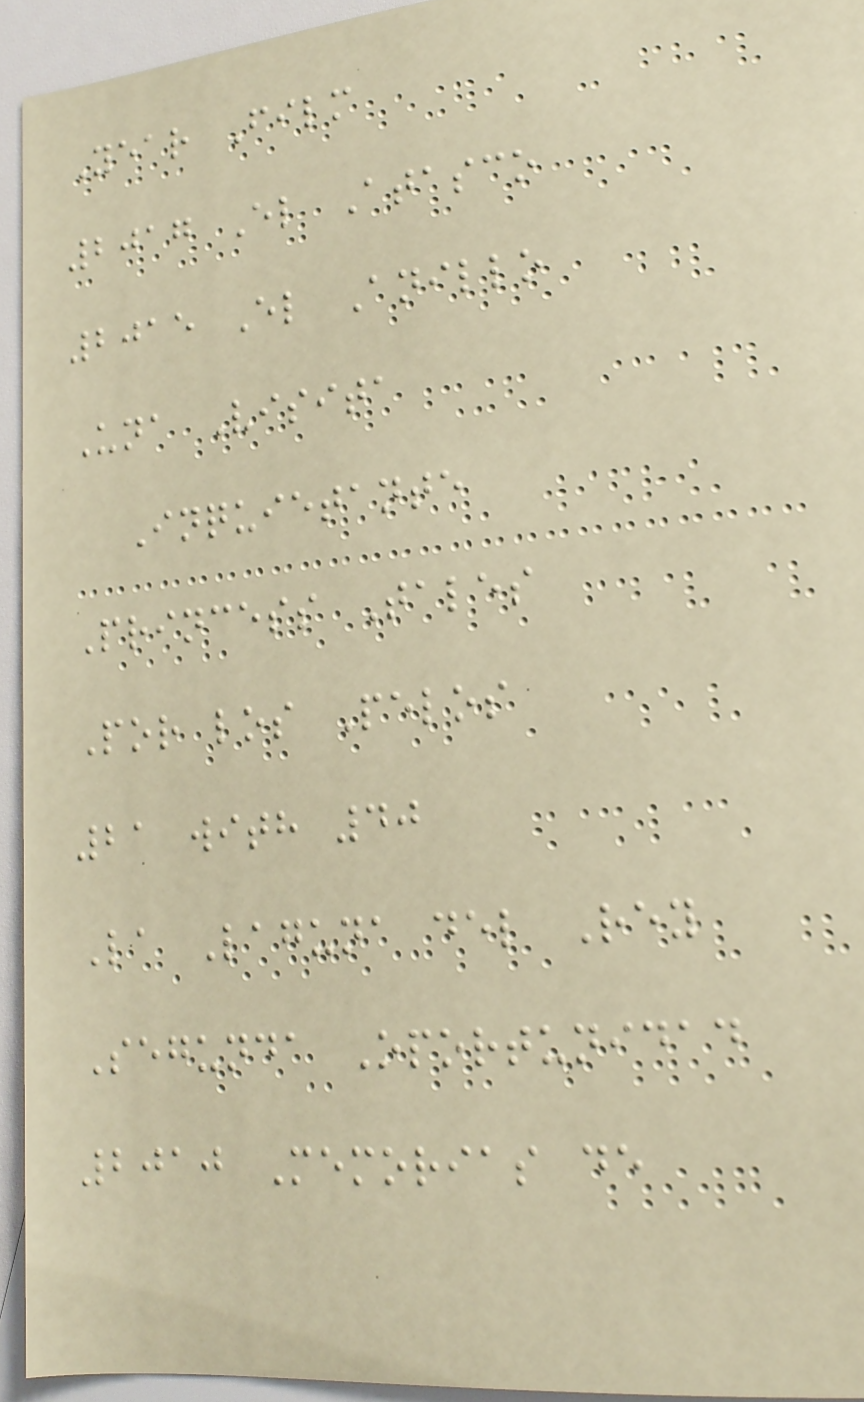Year Film
2017 El Atasco
2015 El Anillo
Una Visita
Inquietante
Princess Tales
Por los Pelos
21 with 40
La Laguna del Rey
Segunda Oportunidad
2010 Memorias de
